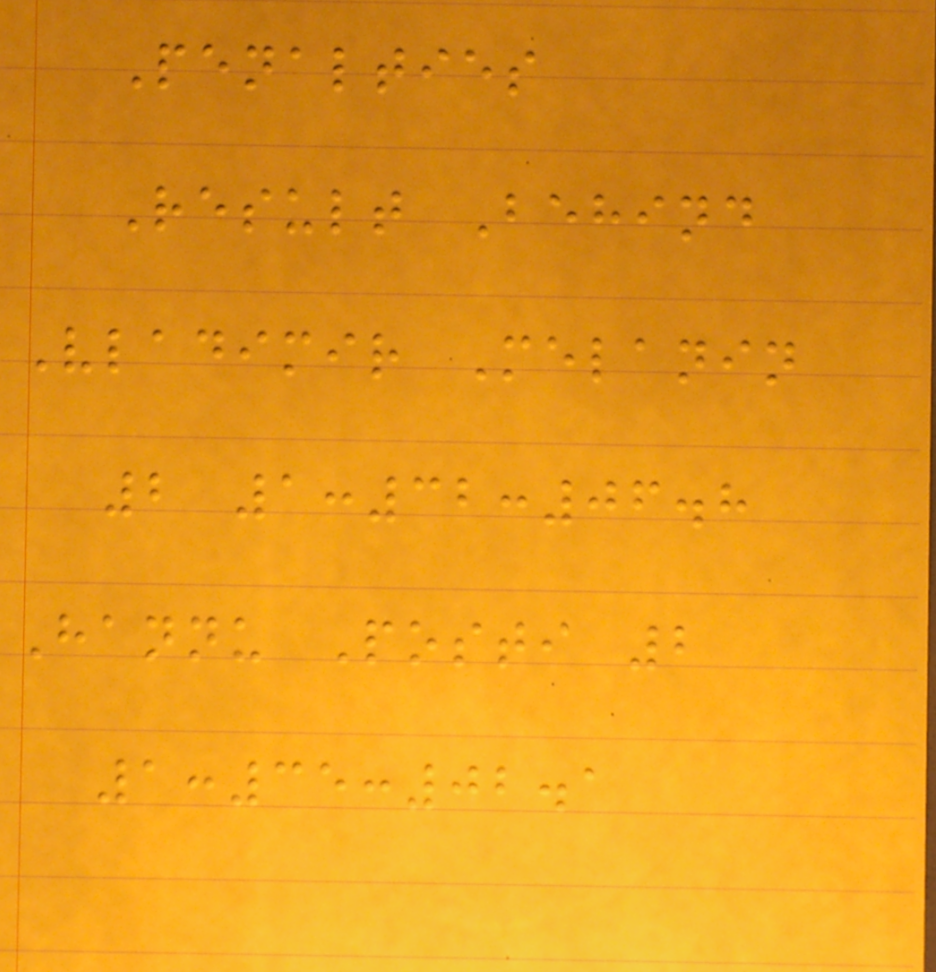Penalties
Result Behind
Vladimir Melanin
2 1:32:06.8
Hannu Posti 2
1:35:02.1
